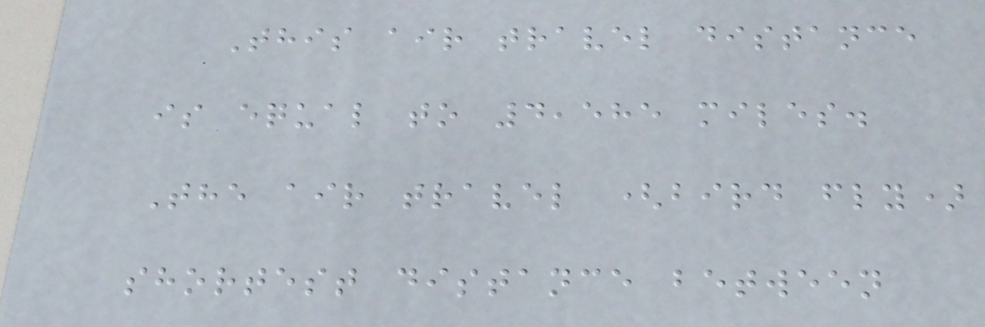This air travel distance
is equal to 4,585 miles.
The air travel (bird fly)
shortest distance between
